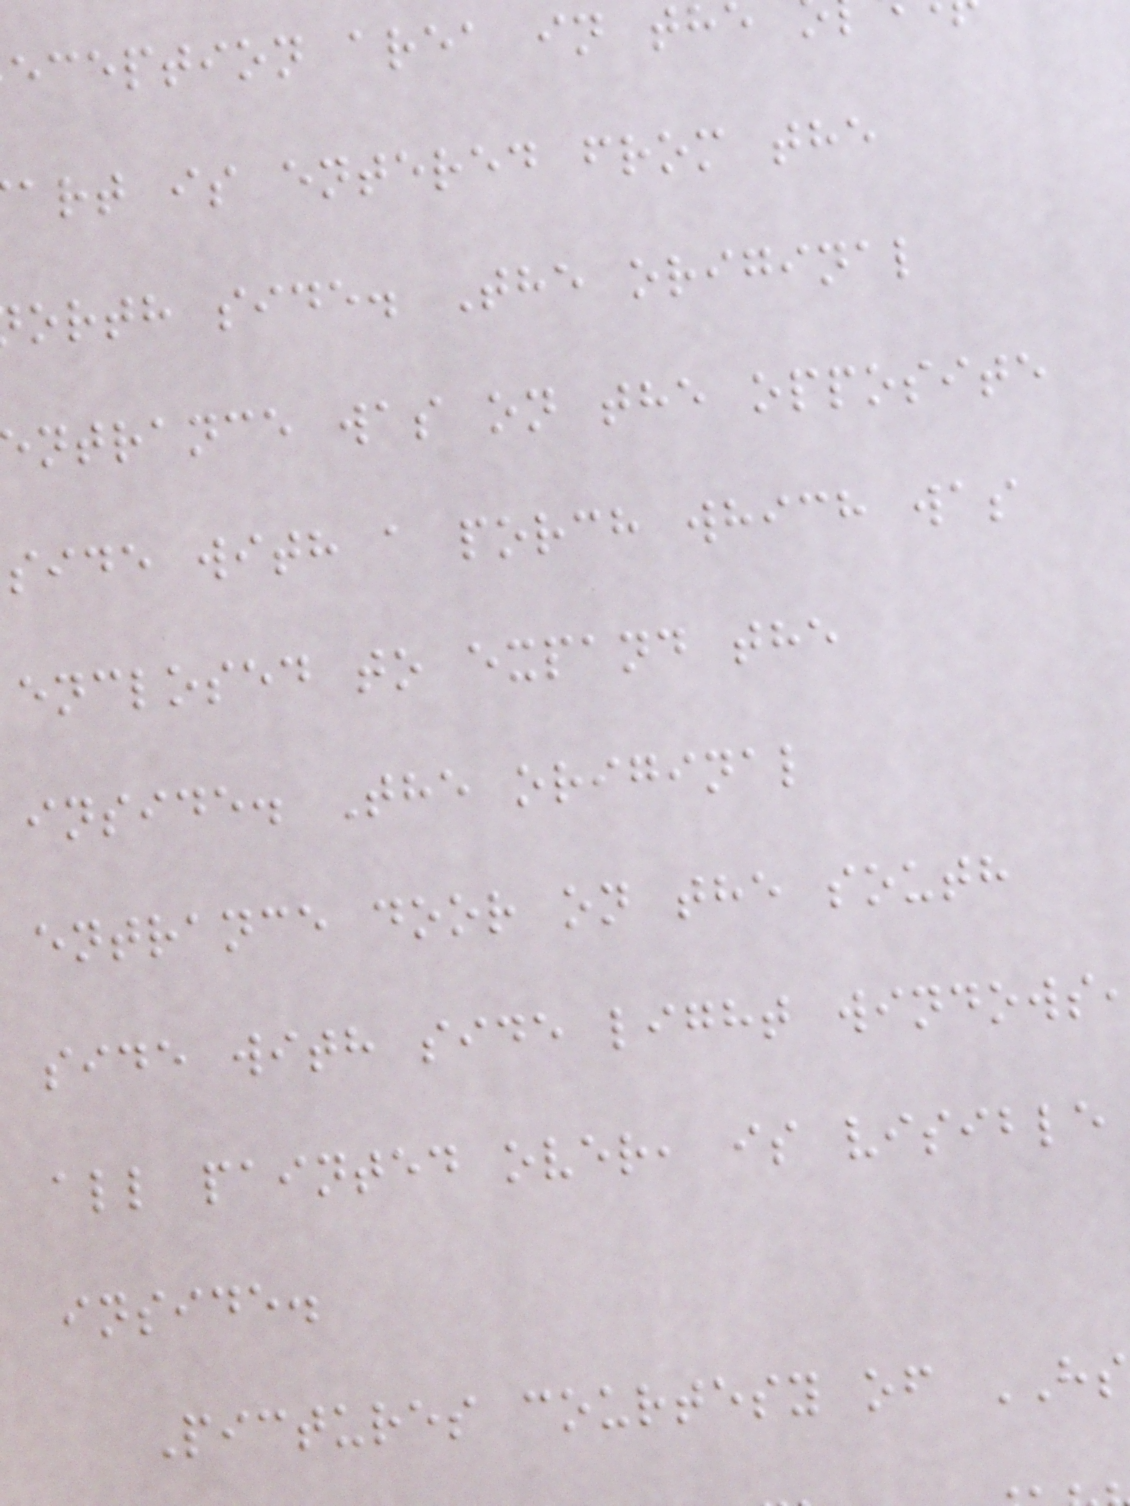eception area in th
art is entered from the
orth side. The original
ntrance was on the opposite
side with a porch which was
enclosed to expand the
inside. The original
entrance door on the south
side with side light windows
all painted over, is visible
inside.
Pictures courtesy of HS
